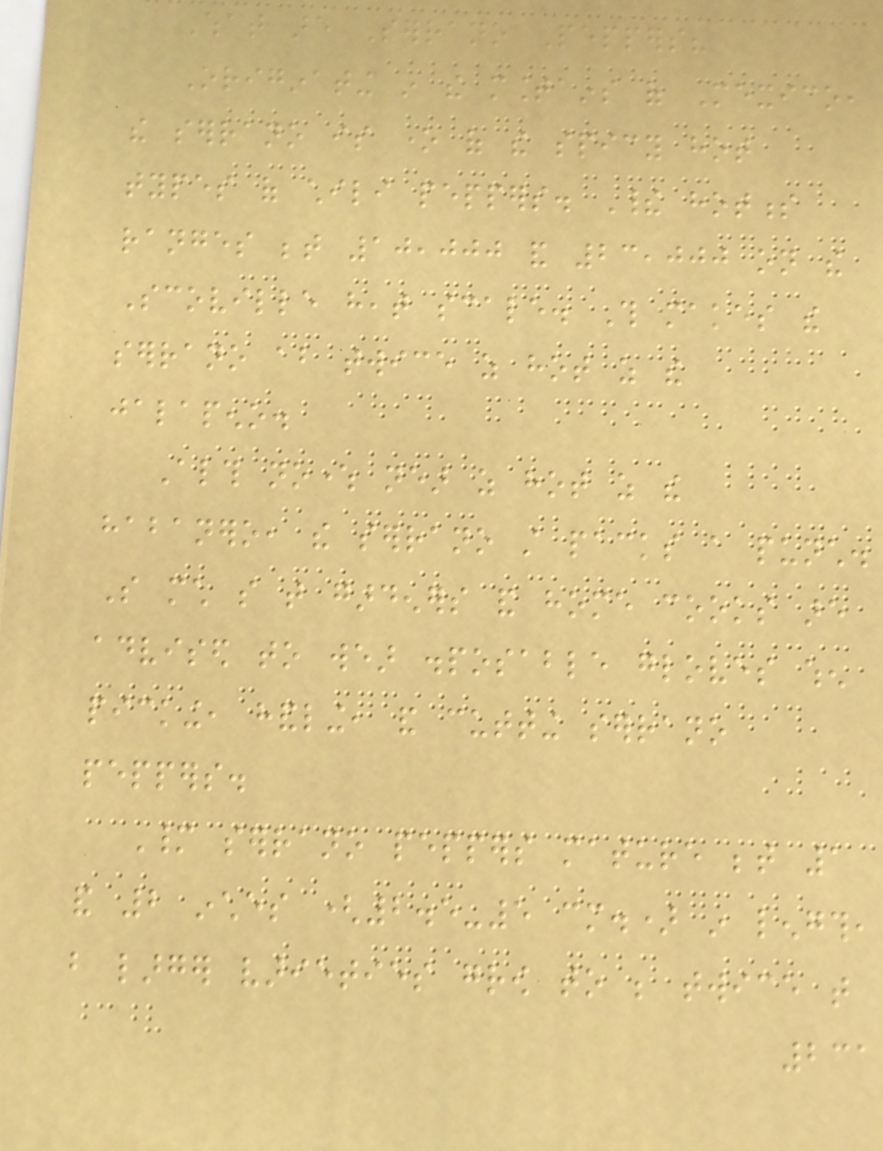What are Serrano Peppers?
Originating in the mountains of Mexico,
the serrano is one of the spicy hot
types of chili peppers. Their hotness
ranges between 10,000 and 23,000 on the
Scoville heat scale. This makes the
serrano about twice as hot as the
jalapeno.
Although nowhere near as hot as the
habanero, the serrano still packs a punch.
So much so that gardeners and home cooks are
advised to wear disposable gloves when
picking, handling, and cutting serrano
peppers.
Many serrano peppers mature between 1
and 2 inches (2.5-5 cm.) in length,
but larger varieties grow to be twice that
231
